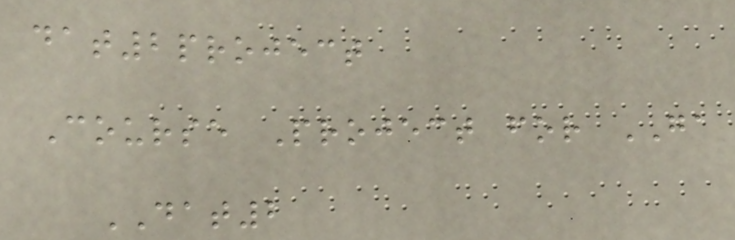dat2project
Course Project for GA
DAT2
